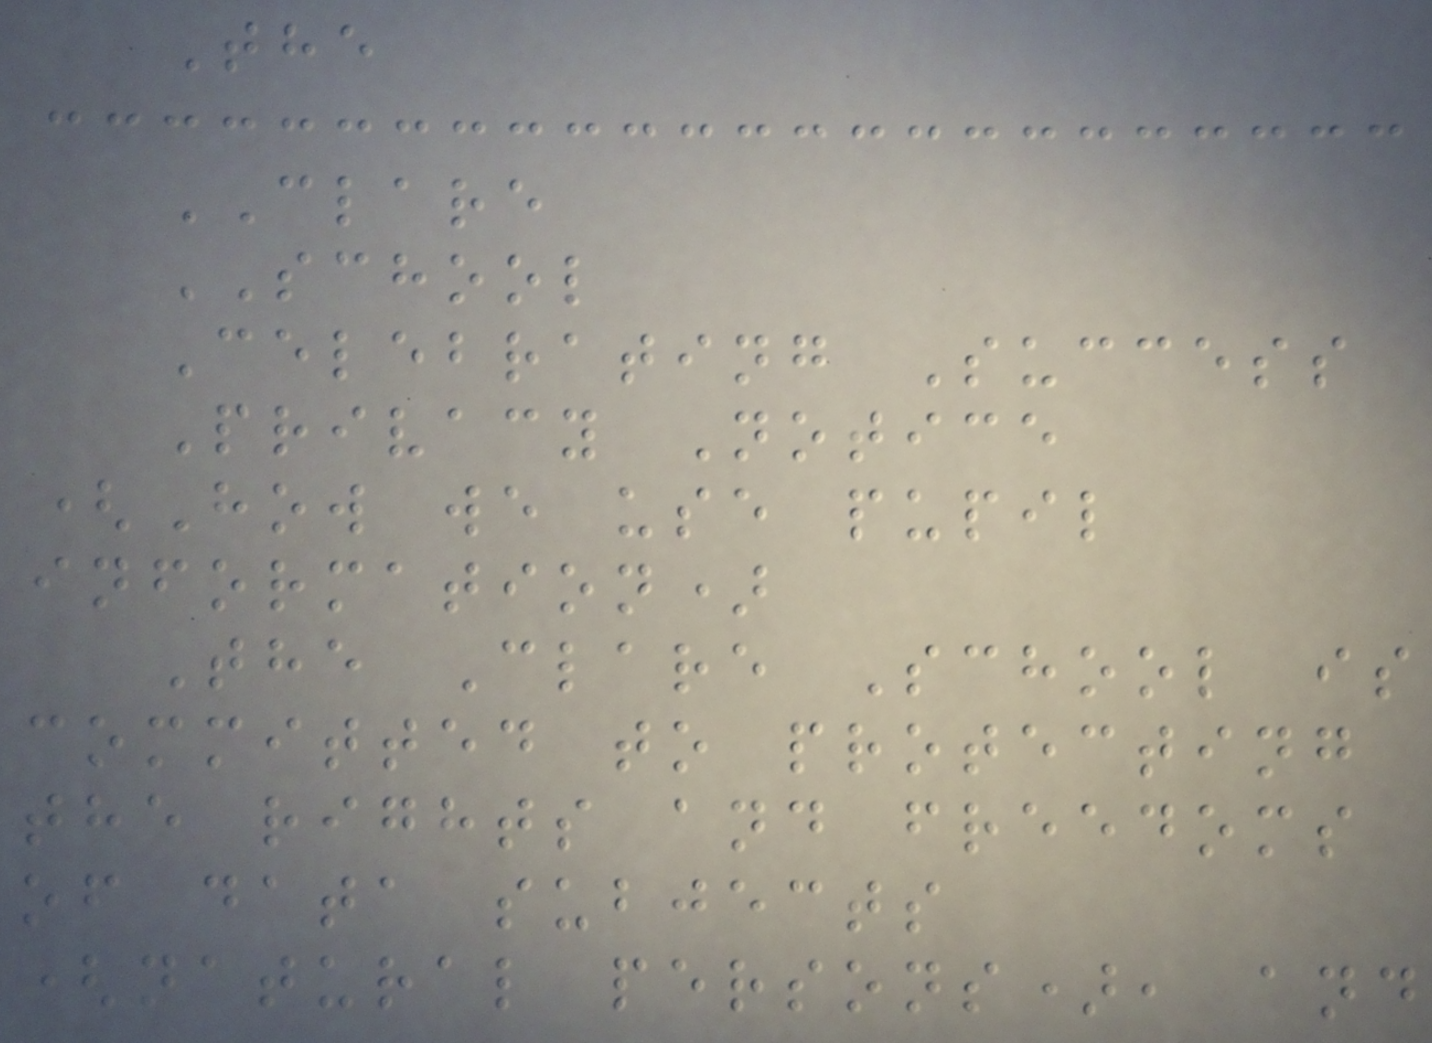The
CLARE
SCHOOL
Celebrating Success
Privacy Notice
(How we use pupil
information)
The Clare School is
committed to protecting
the rights and freedoms
of data subjects
(natural persons), and
